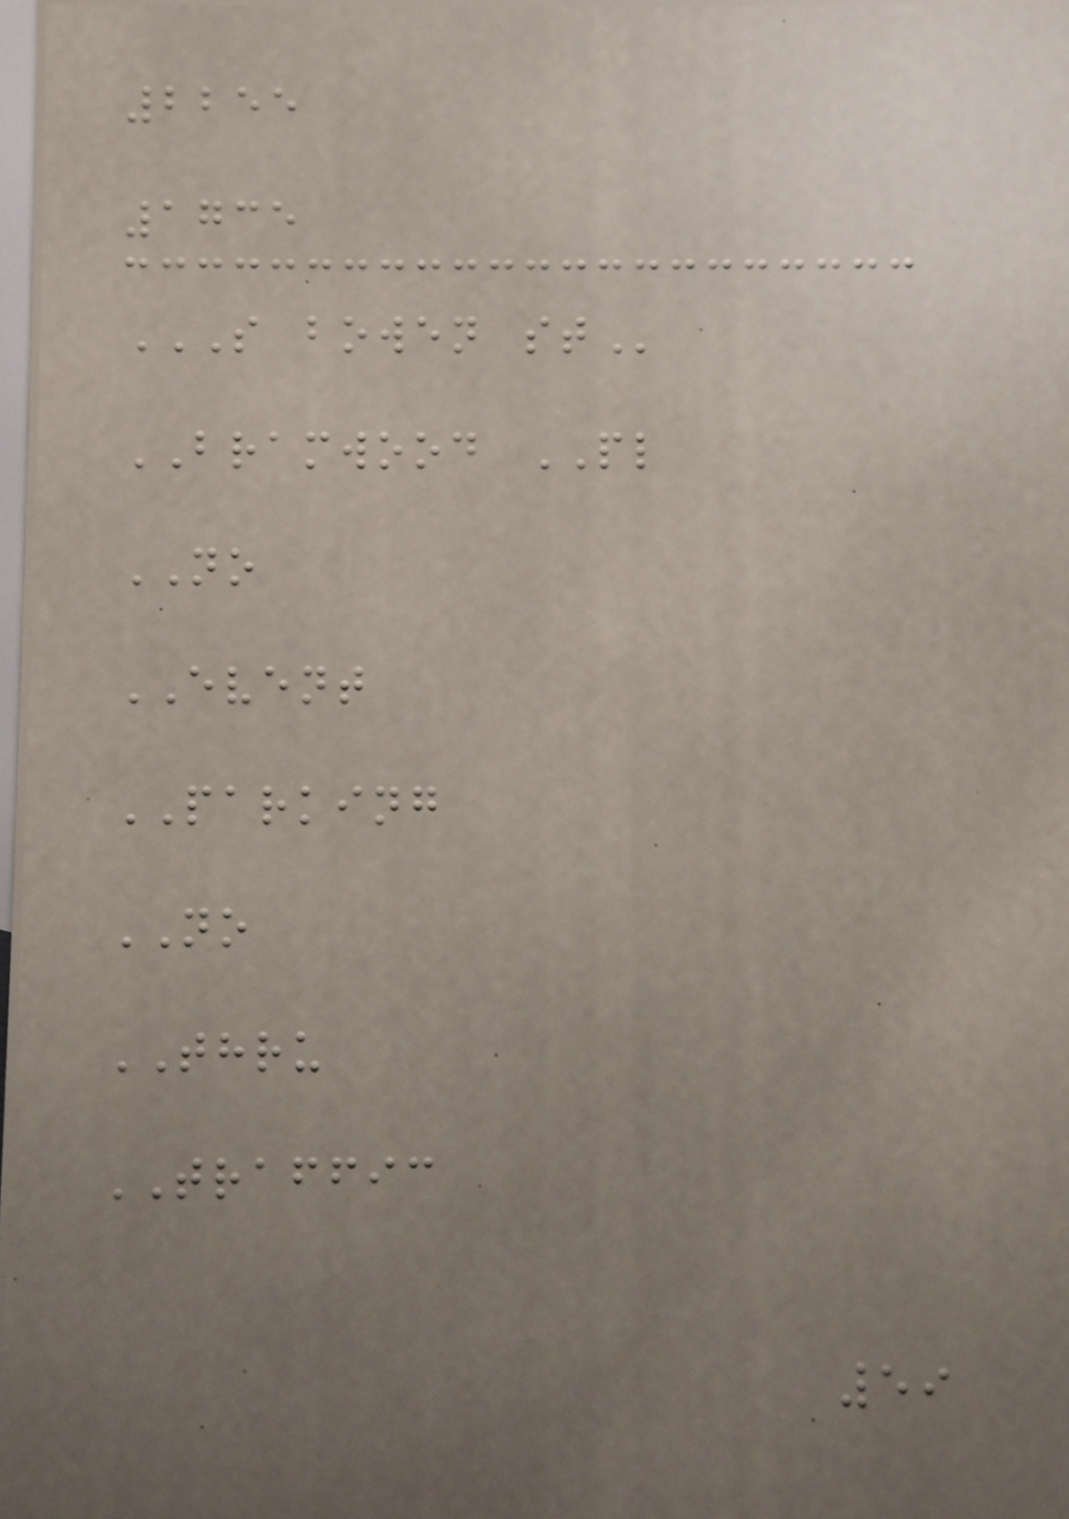2255
1735
S BOWEN ST
BRAMWOOD PL
NO
EVENT
PARKING
NO
THRU
TRAFFIC
59
